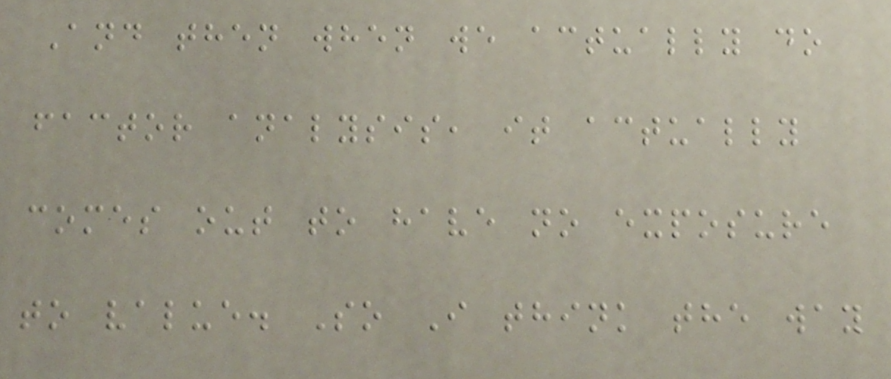And then when we actually do
factor analysis, it actually
comes out to have no exposure
to value. So I think the way
